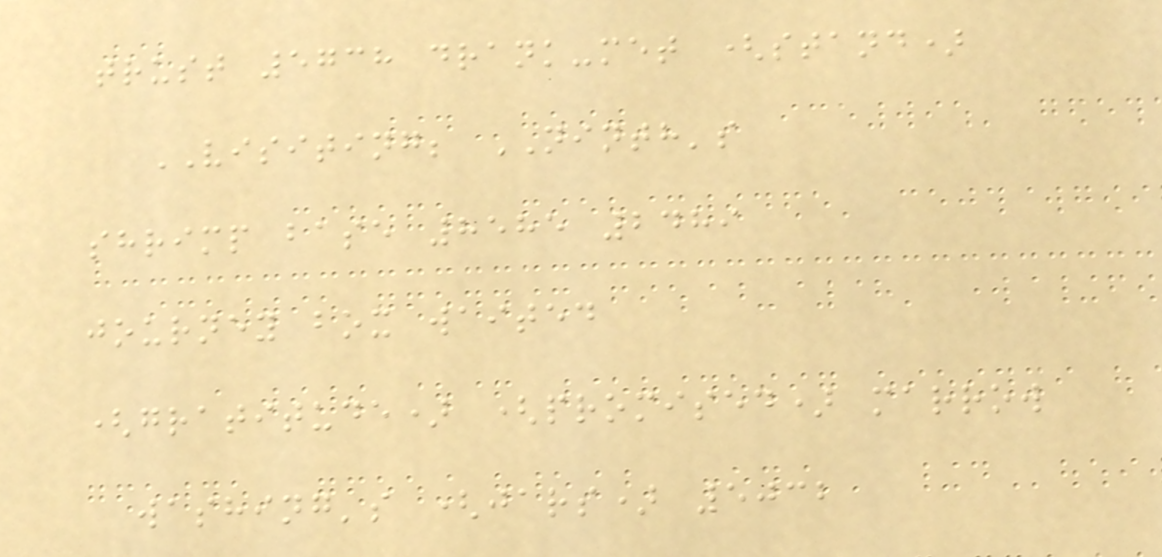trust 5738 drank-met (stand)
VISITING; NINTH's
shrimp base 8585 2489
journey box waited
(gratitude) (promised) marrow
washing's (jars) 5032
